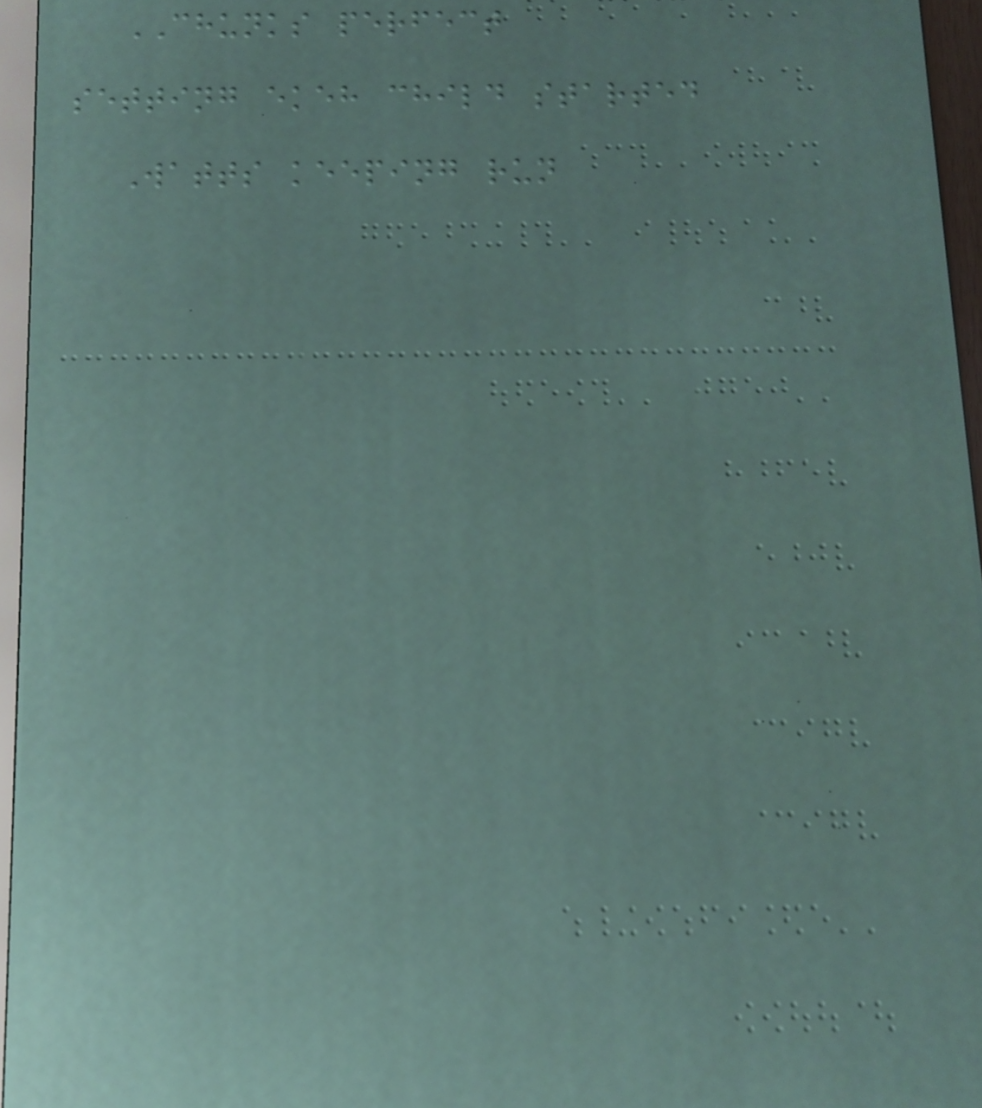CHUNKS perfect
setting ekeh child started
Watts keeping run
